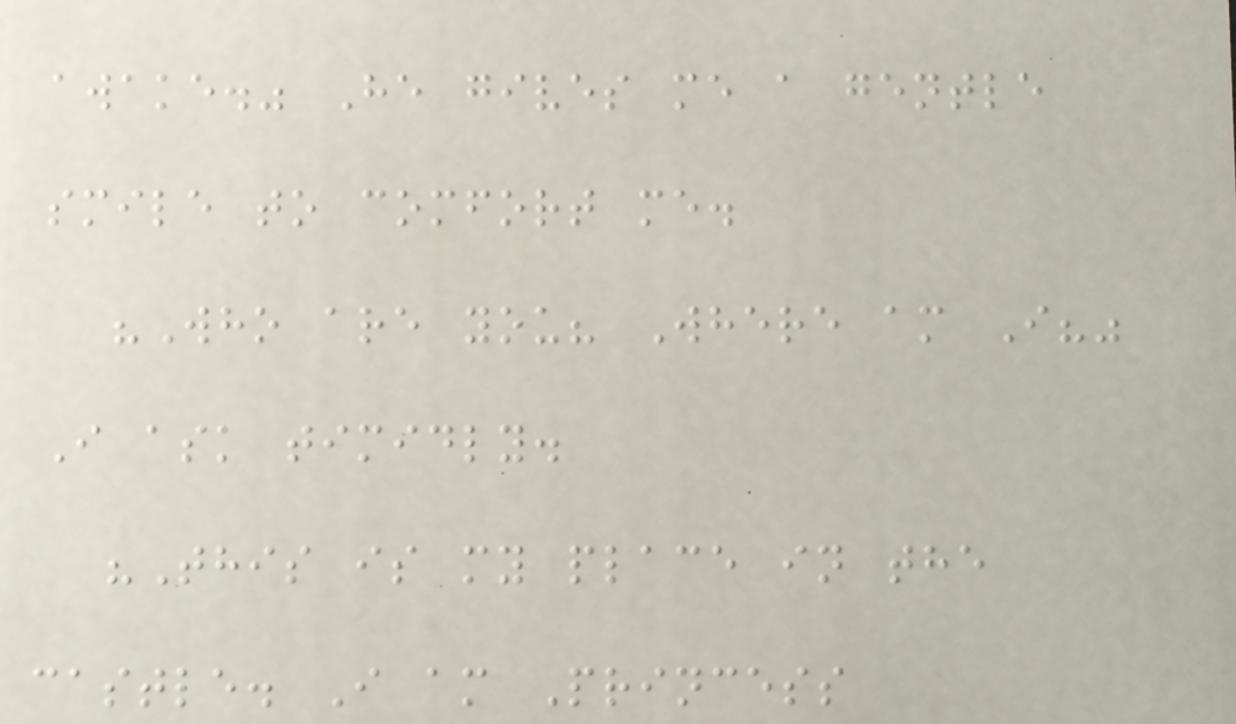awake." He gives me a gentle
smile to comfort me.
"Who are you? Where am I?"
I ask timidly.
"This is my place in the
castle. I am Princess
